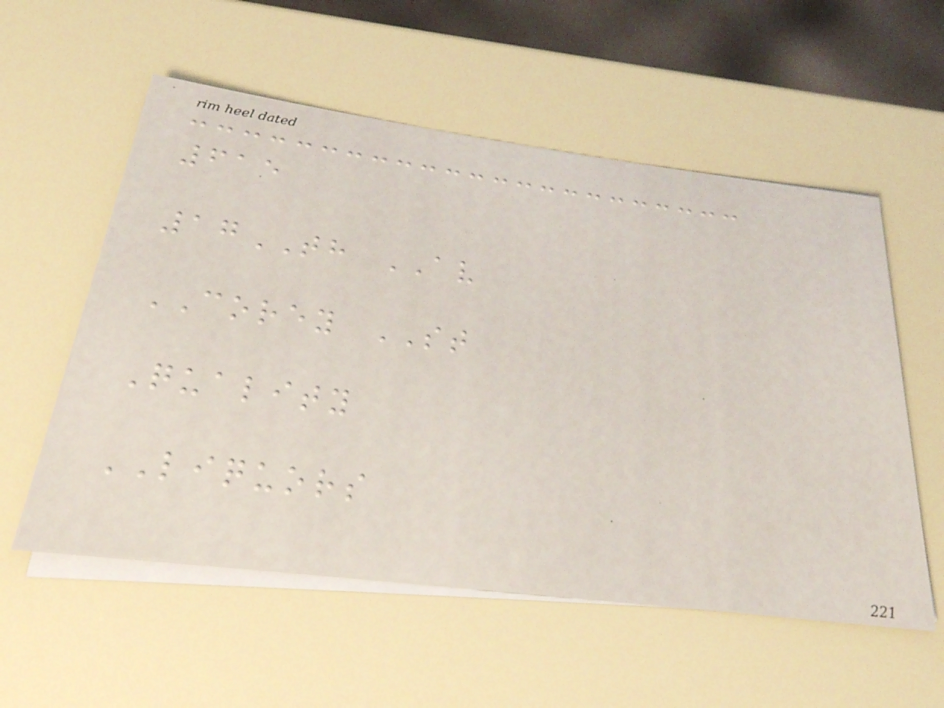615
17TH AV
COREY ST
Quality
LIQUORS
